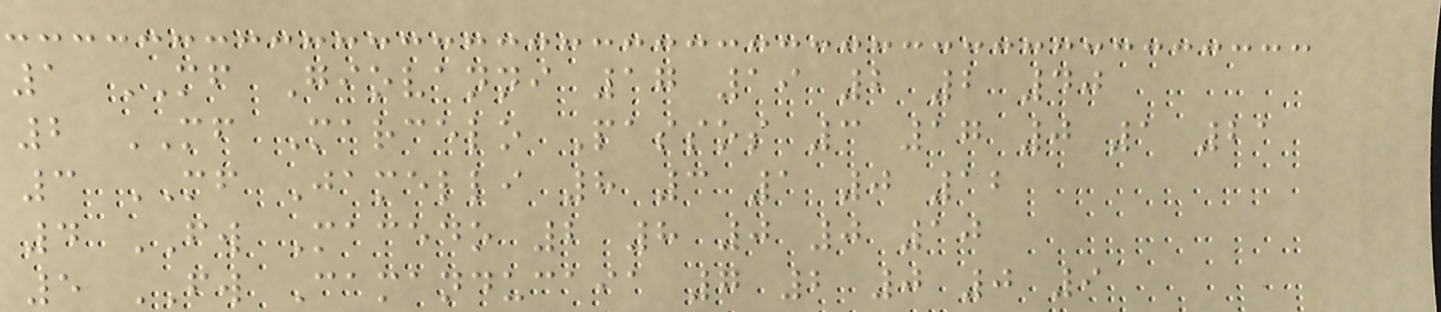1 MF Giovanni 17 19 2 2 40
2 MF Marcelo Passos 3 17 0 1 21
3 MF Jamelli 8 3 1 0 12
4 FW Macedo 2 8 0 0 10
5 FW Camanducaia 7 2 0 0 9
